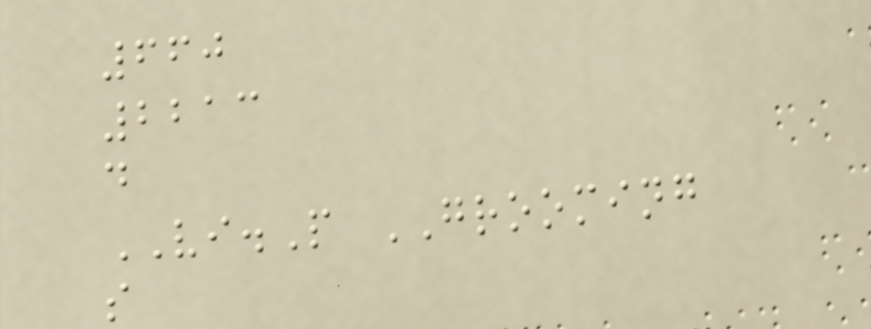660
2213
d
VI.P GROOMING
s
